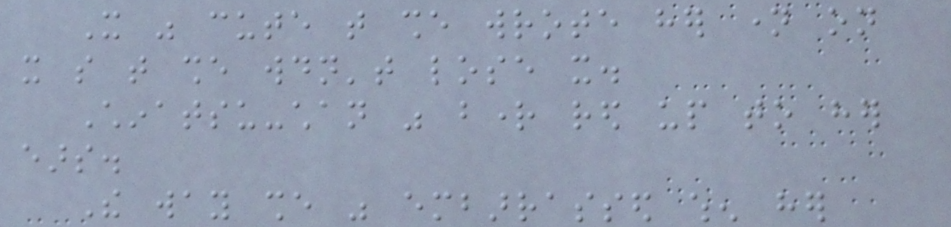It was cute that she wrote her name on
it so that she wouldn't lose it.
Chinatsu-chan was bright red up to her
ears.
The way she was embarrassed when her
